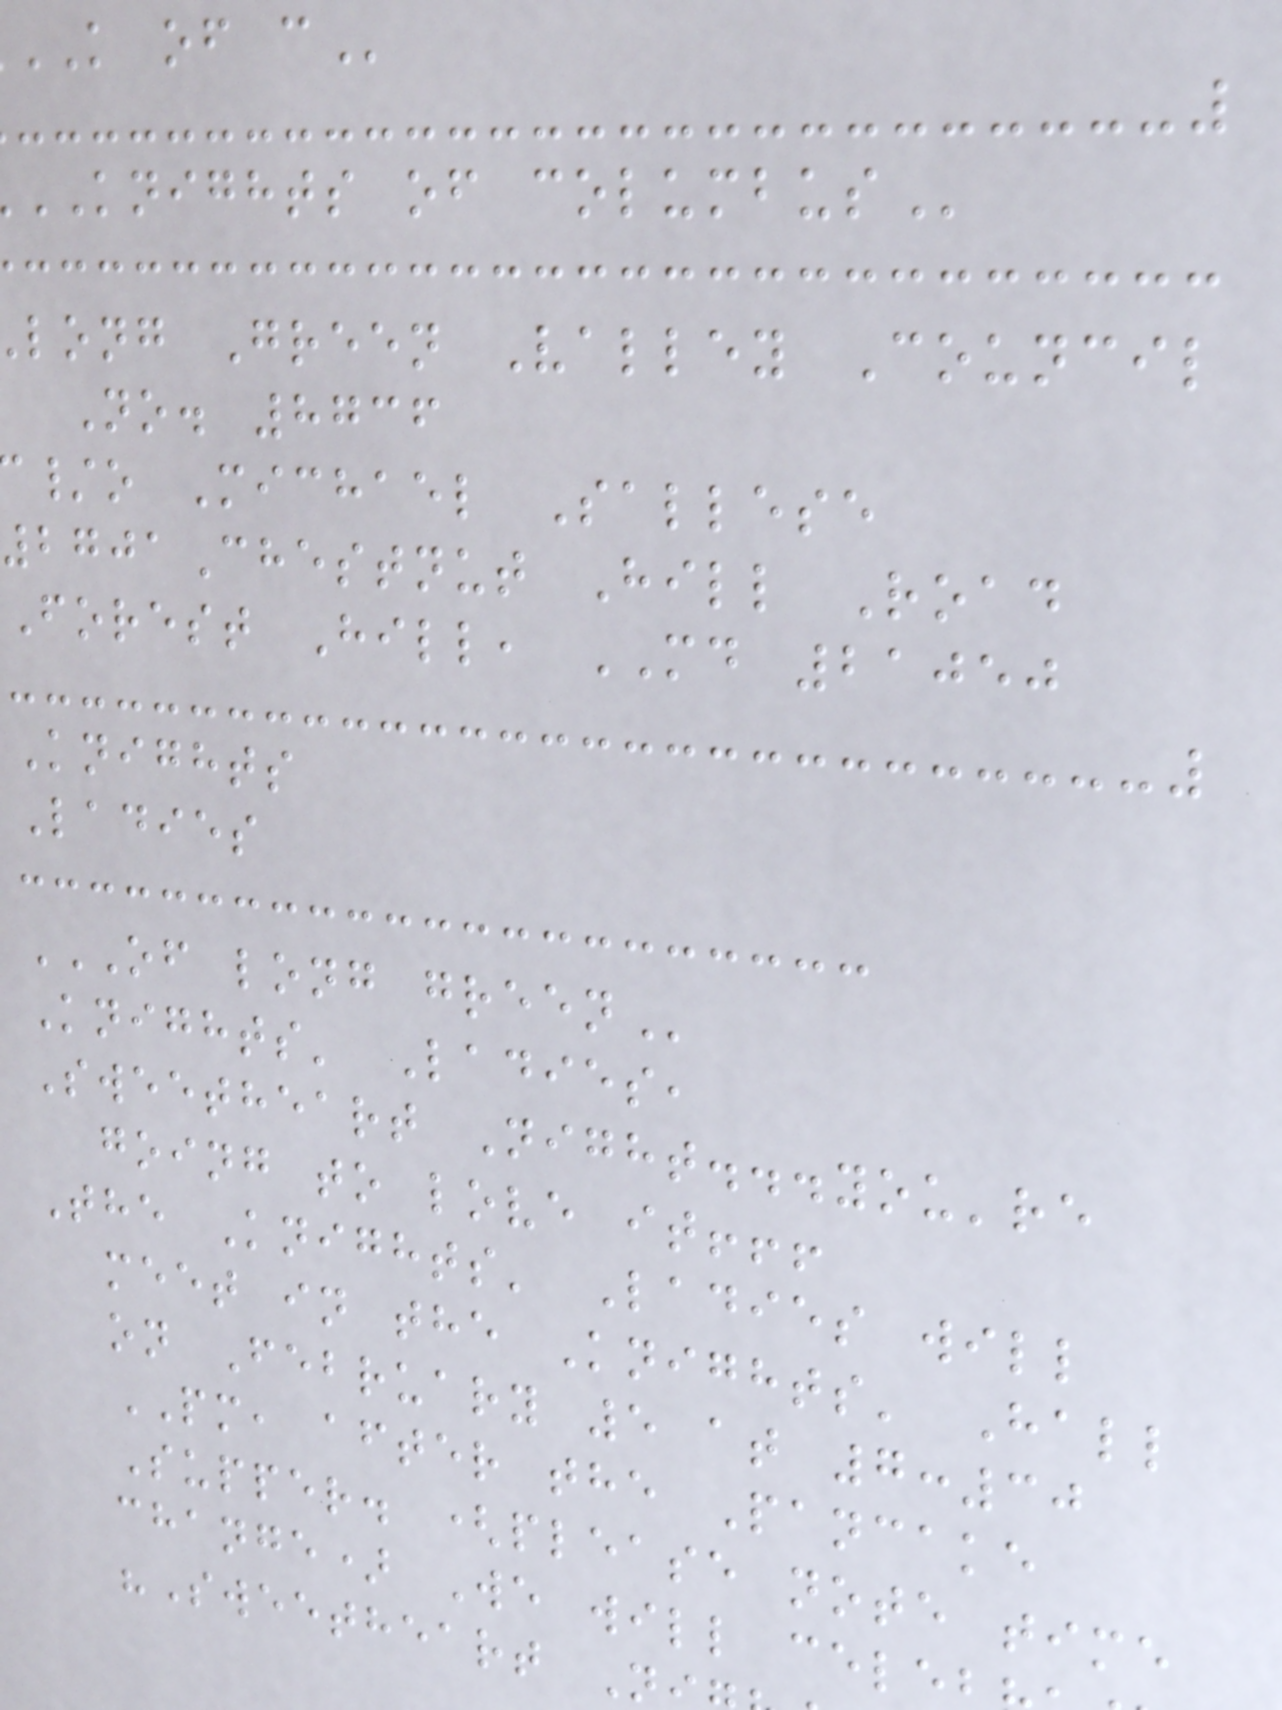K of
KNIGHTS of
long Green Valley Council
No. 8736
/o Michael Sallese
2701Chestnut Hill Road
Forest Hill, MD 21050
Knights
Ladies
OF LONG GREEN
Knights' Ladies,
Sweetheart Night...you're
going to love it!!!
The Knights' Ladies will
meet in the Knights' Hall
on February 5 at 7:30
PM, after the Pancake
Supper. (please note time
change) We will cele
"Sweetheart N
